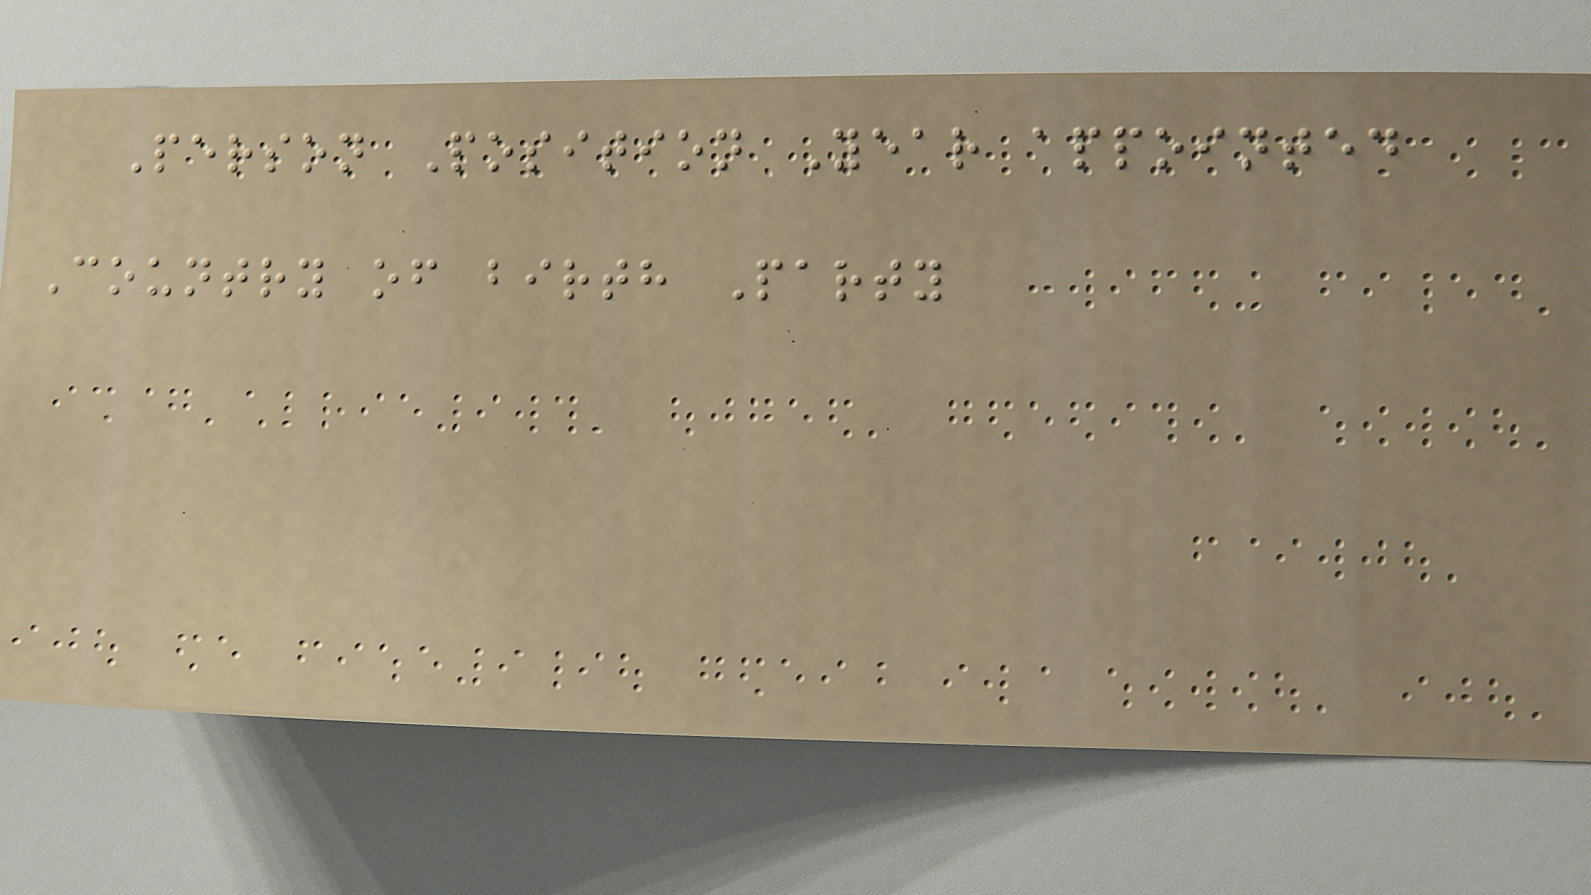Person Position Year appointed
Country of birth Party
